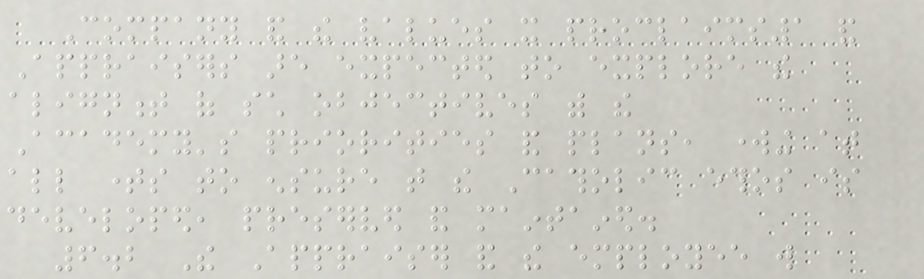Company and the values it proclaims1 and
Appraisers are expected to explore the
alignment of such objectives with the
Academy's priorities and plans, working at
all times to ensure that the Catholic ethos is
developed, preserved and maintained.
6.2 The Appraiser and the employee will
